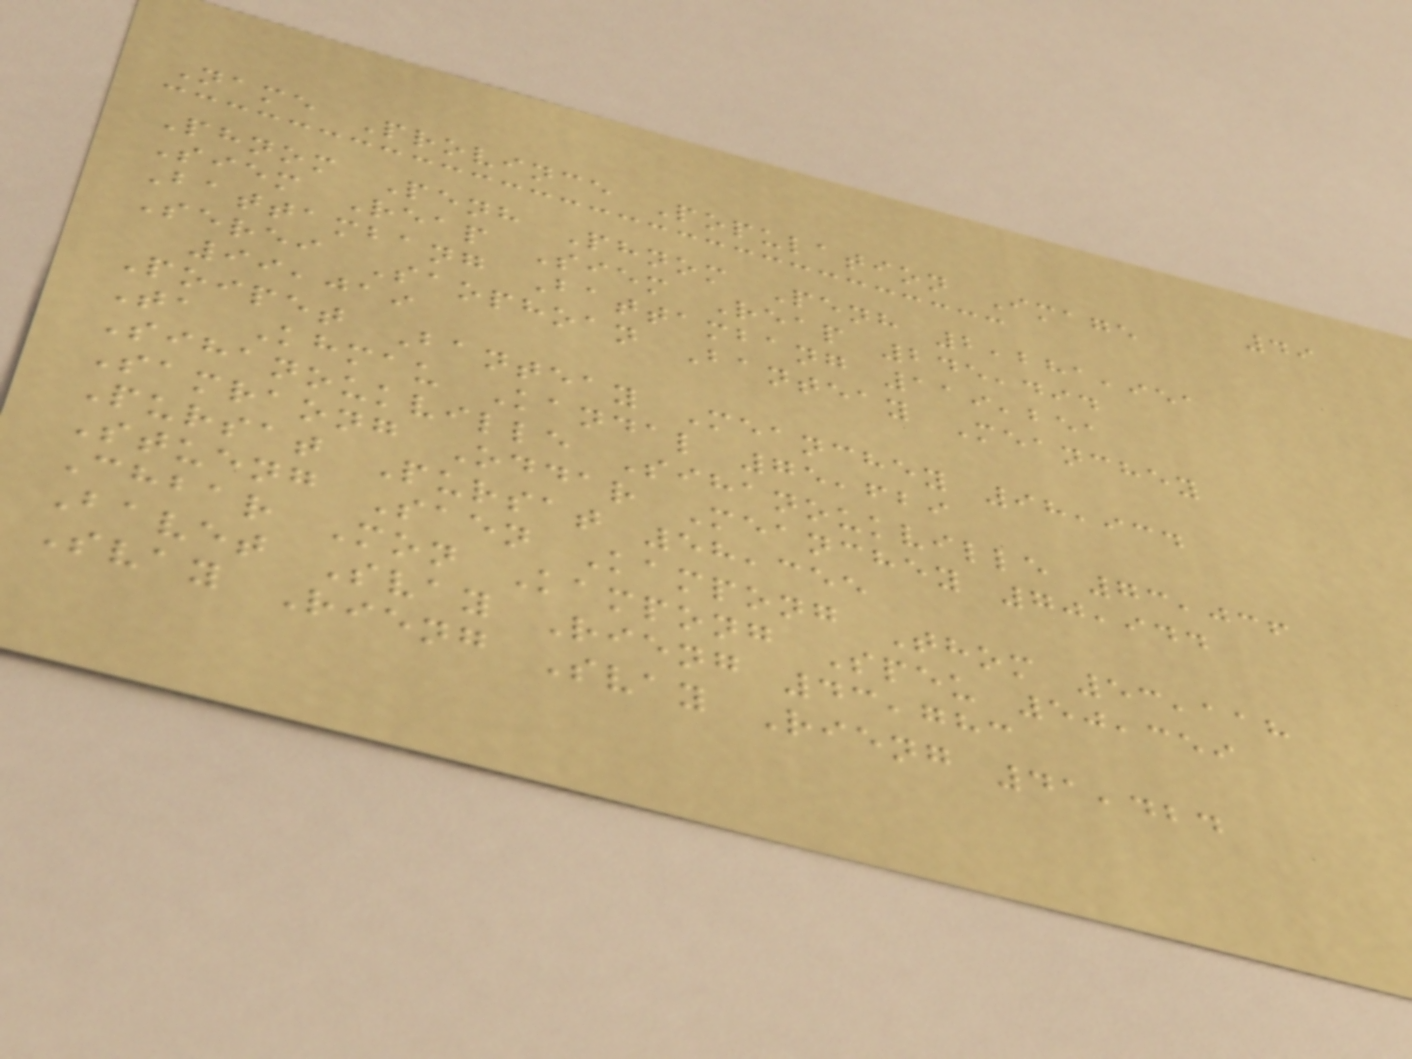49
Name Province Population Image
Phnom Penh Phnom Penh 2,281,951
Siem Reap Siem Reap 245,494
Battambang Battambang 119,251
Serei Saophoan Banteay Meanchey
99,019
Poipet Banteay Meanchey 98,934
Ta Khmau Kandal 75,629
Sihanoukville Sihanoukville 73,036
Samraong Oddar Meanchey 70,944
Pursat Pursat 58,355
Stueng Saen Kampong Thom 53,118
Chbar Mon Kampong Speu 50,359
Bavet Svay Rieng 43,783
Svay Rieng Svay Rieng 41,424
